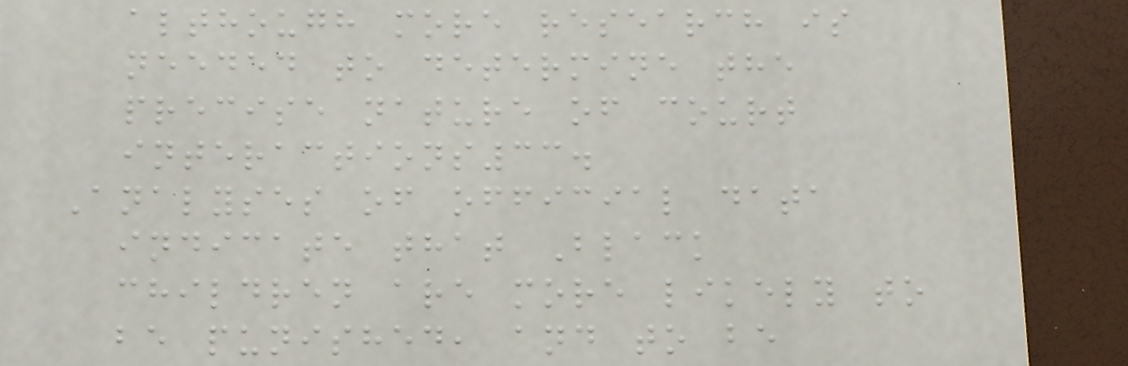although more research is
needed to determine the
precise nature of court
interactions33.
Analyses of official data
indicate that Black
children are more likely to
be punished, and to be
